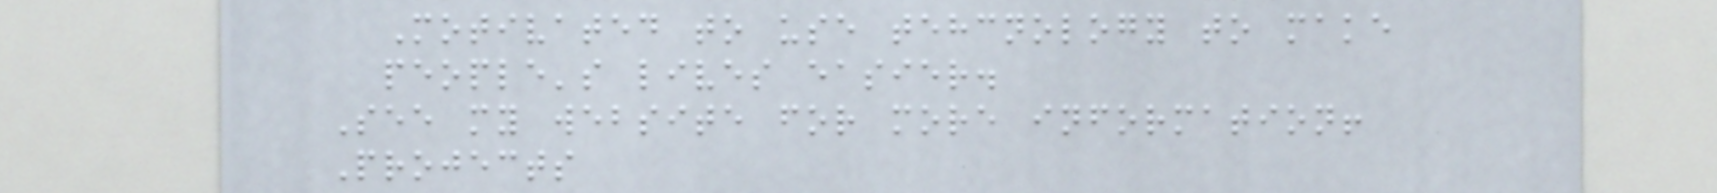Motivated to use tehcnology to make
people's lives easier.
See my website for more information!
Projects
